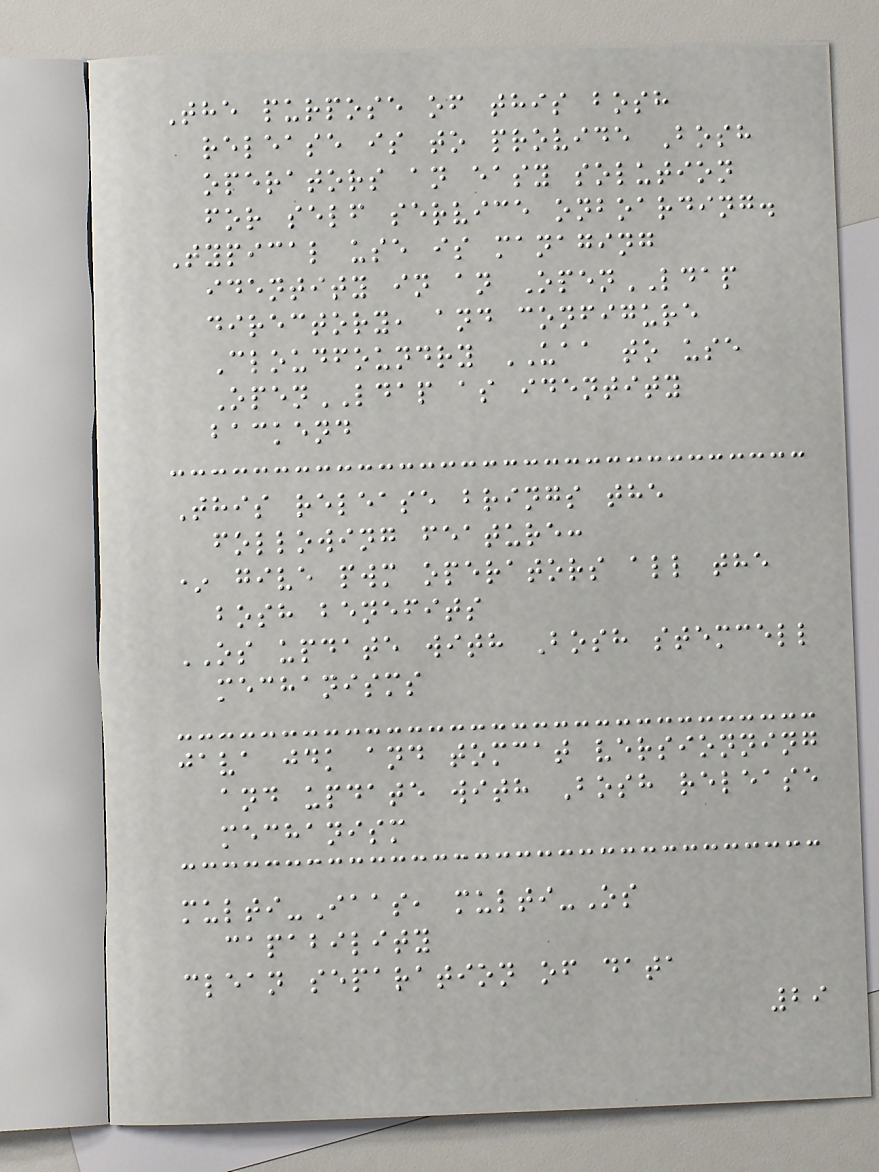The purpose of this bosh
release is to provide Bosh
operators an easy solution
for self service onboarding.
Typical use is managing
identity in an OpenLDAP
directory, and configure
Cloudfoundry UAA to use
OpenLDAP as identity
backend
This release brings the
following feature:
* give pwm operators all the
bosh benefits
OS update with Bosh stemcell
mechanisms
java jdk and tomcat versionning
and update with Bosh release
mechanism
multi-Iaas, multi-Os
capability
clean separation of data
29
